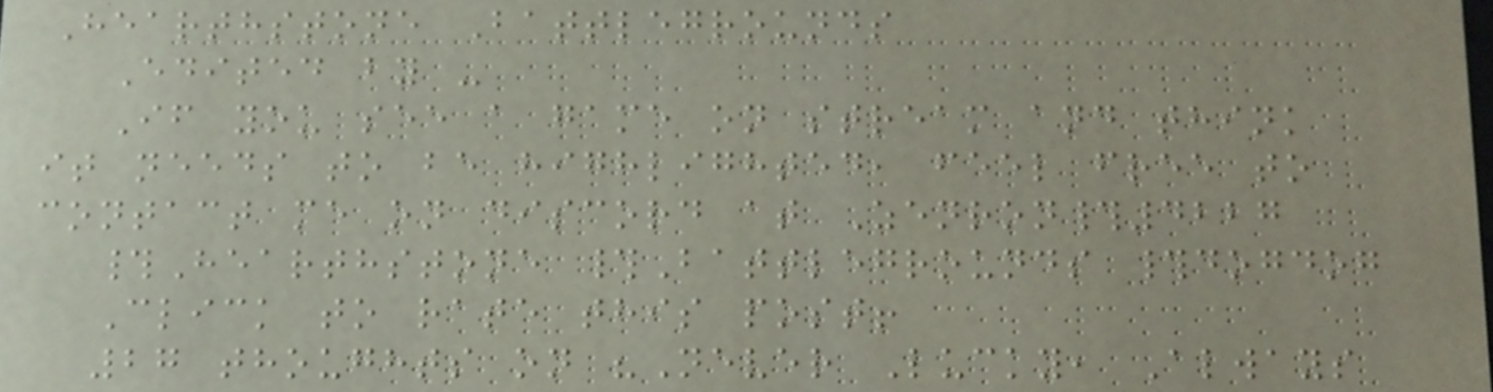Hearthstone Battlegrounds
Edited by -
If you see a game on stream and think
it needs to be highlighted, feel free to
contact me on discord at Zenron#4227
#Hearthstone #Battlegrounds #dogdog
Click to rate this post!
27 thoughts on "Never Lucky, Always
